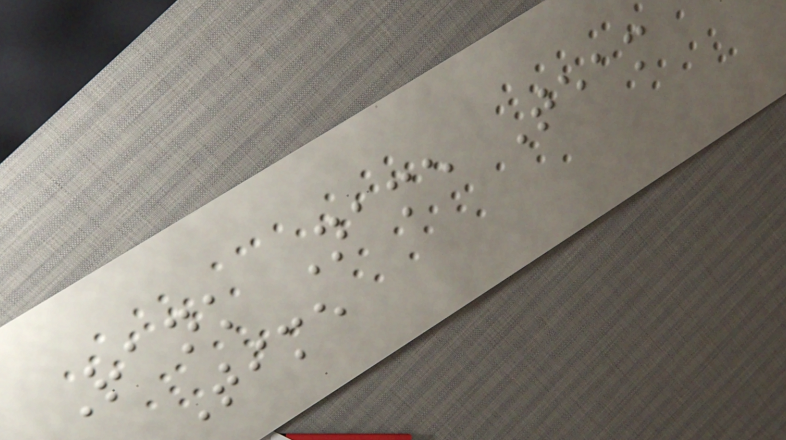Rank Name Team
Time
